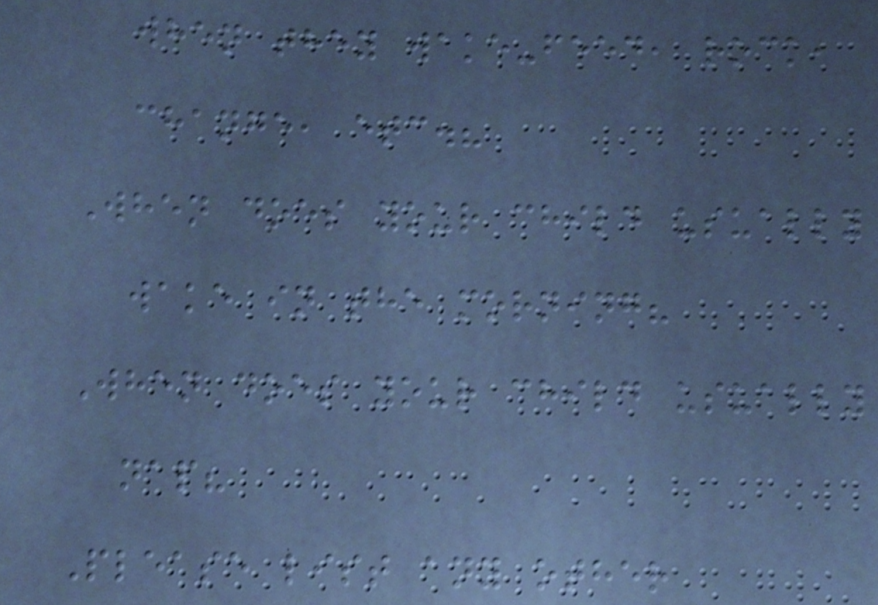when they wake-feed, rock,
change, etc.?
When does your child usually
wake in the morning?
When does your child usually
nap?
Please list any other
